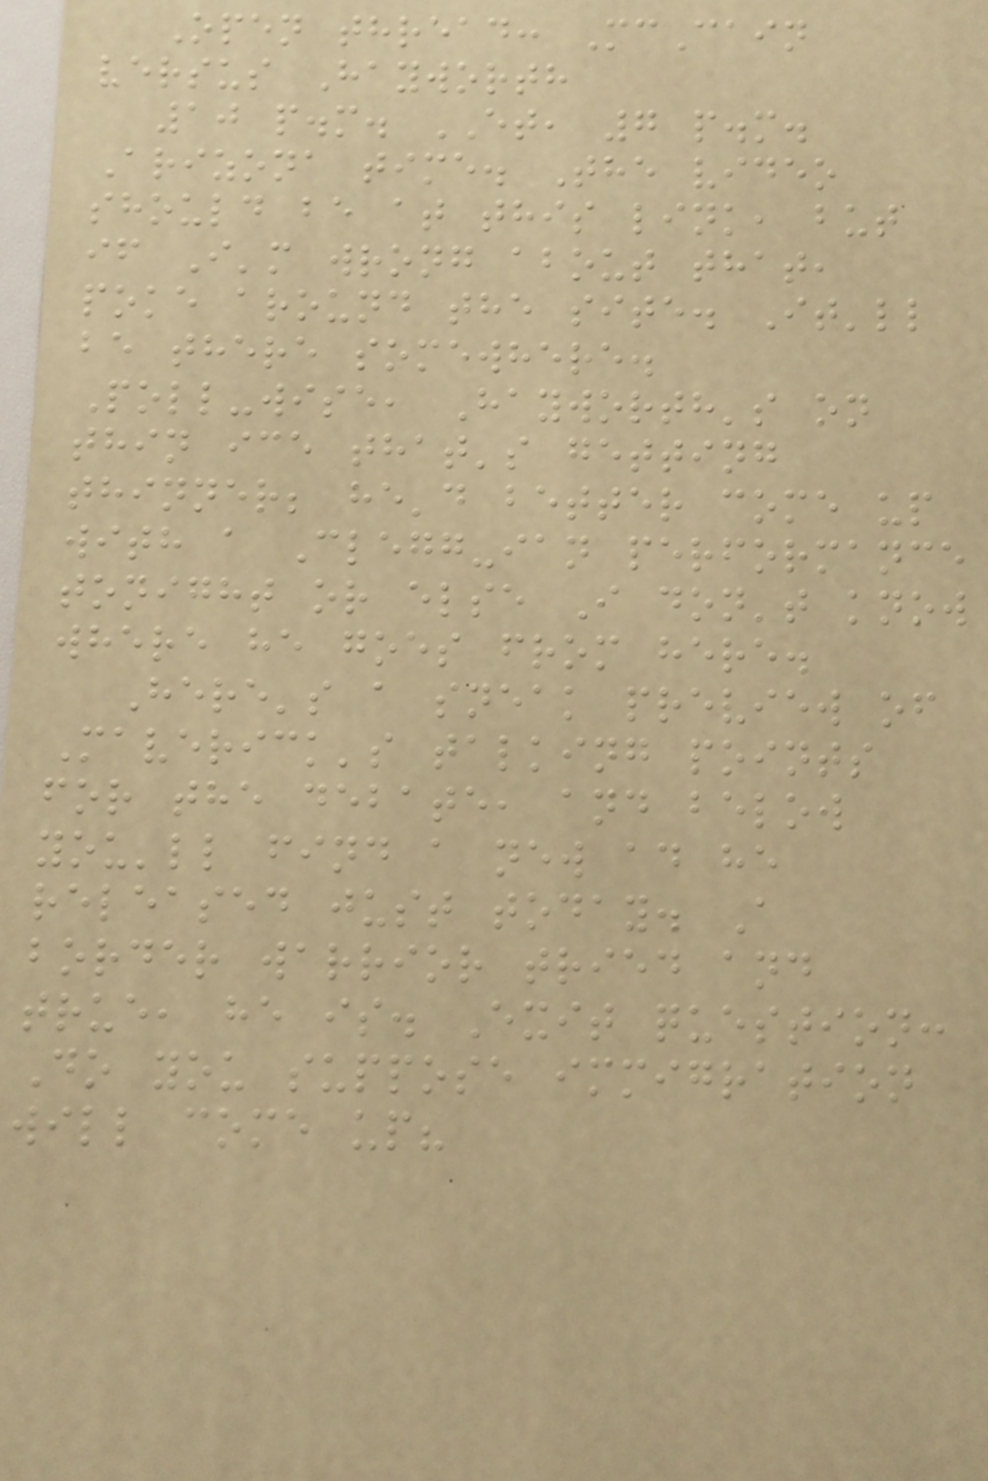Open thread: McCain
versus Hayworth
10 p.m. ET, 7 p.m.
Arizona time. The video
should be at this link, but
if I'm wrong about that,
poke around the site. It'll
be there somewhere.
Poll-wise, Hayworth's on
thin ice that's getting
thinner; he'd better come up
with a Clegg-ian performance
tonight or else I don't know
where he goes from here.
Here's a sneak preview of
Maverick's talking points
for the debate, and below
you'll find a new ad he
released just today. A
border warrior tried and
true, he is. Exit question:
Do you suppose immigration
will come up?
